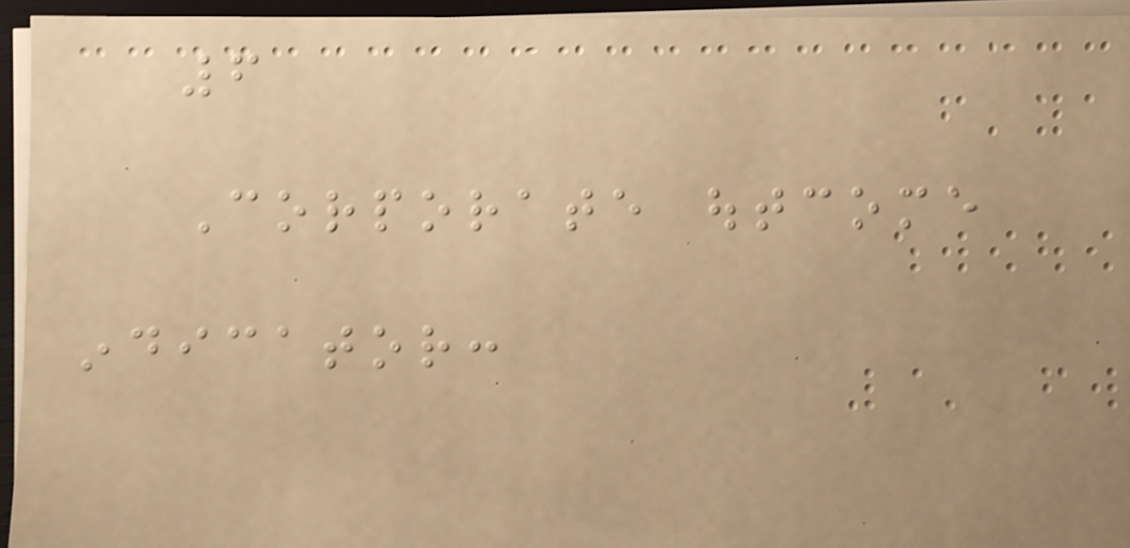6
Corporate outcome
indicator:
